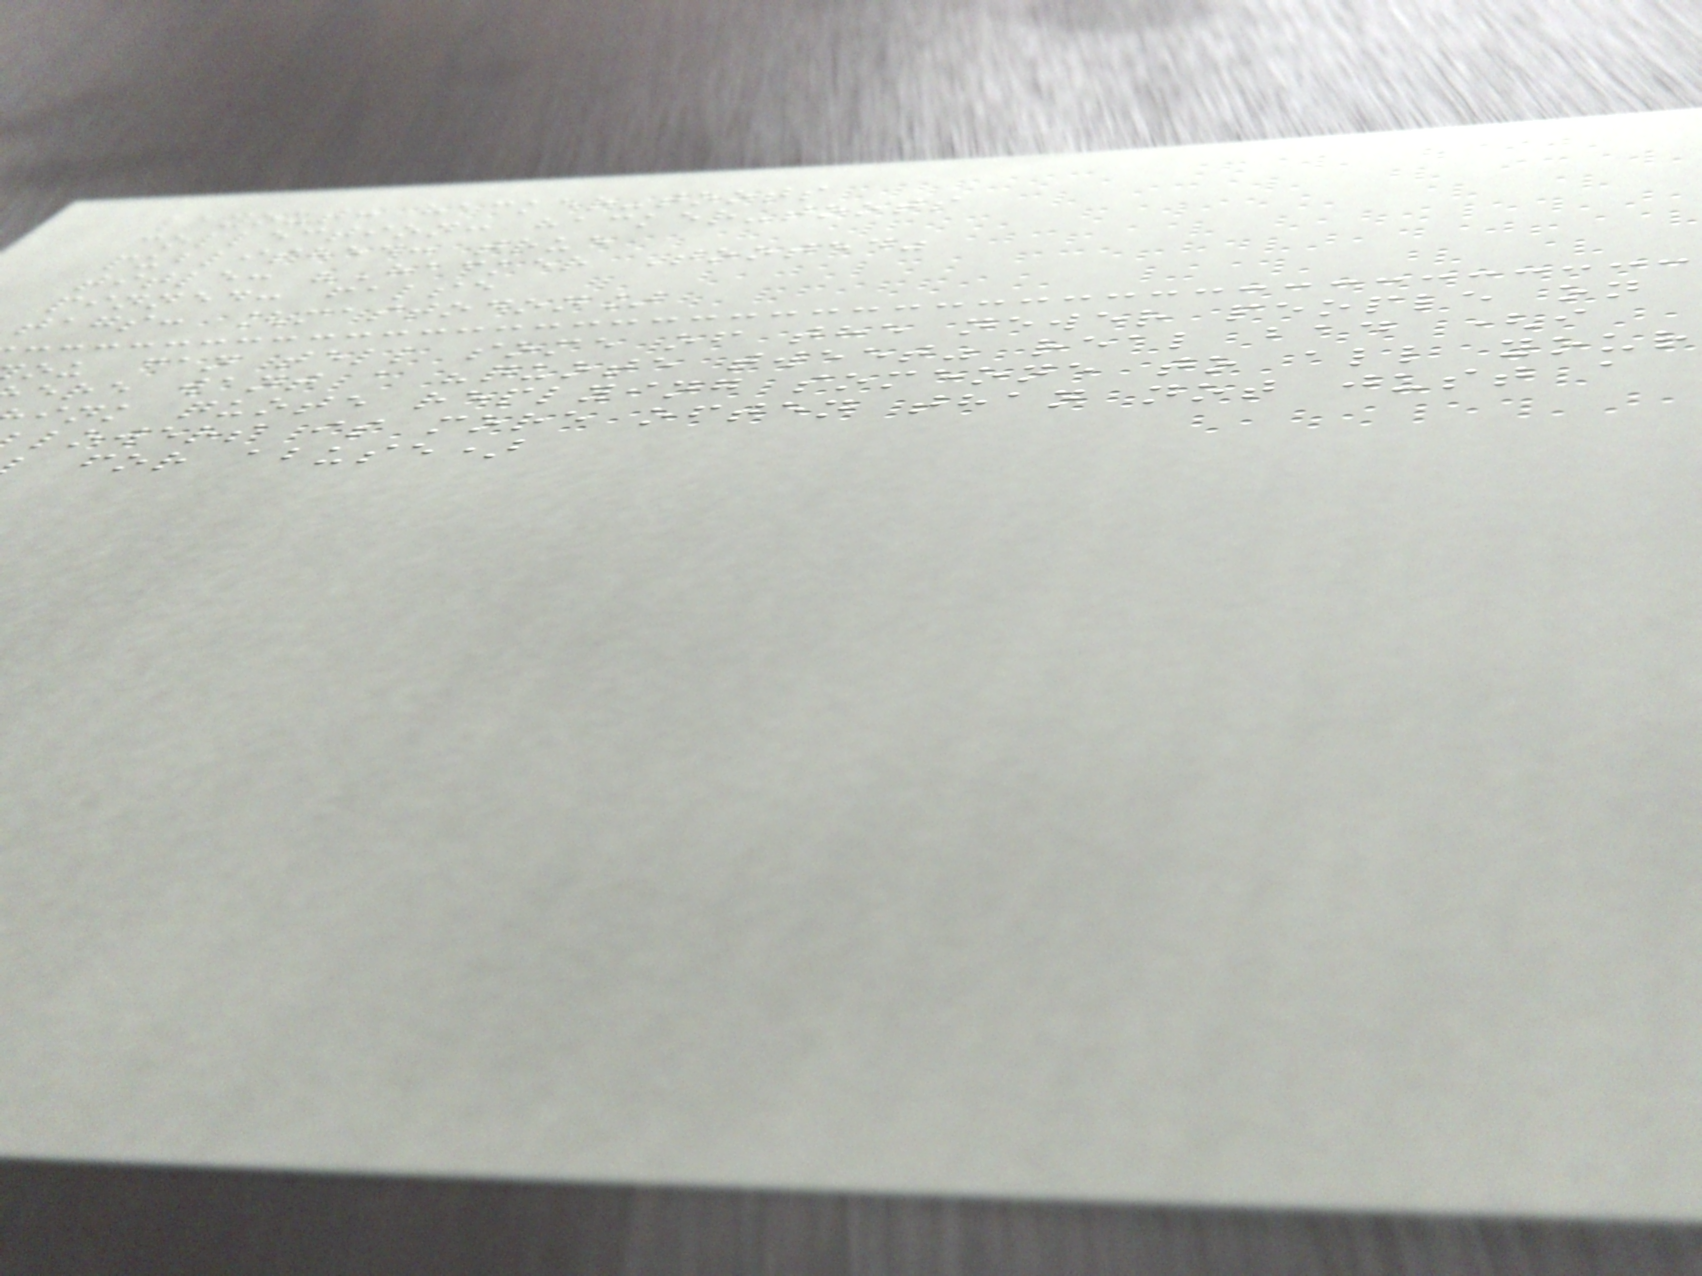layout: hacker-toots
collection: hacker-toots
published: true
title: "Hacker Tooted"
pinned: false
tags: [mastodon]
ou can tell some of the newer people on
ere want a "quote tweet" real bad (i
ink quote replying someone to all your
lowers is more often than not just a
for abuse)
